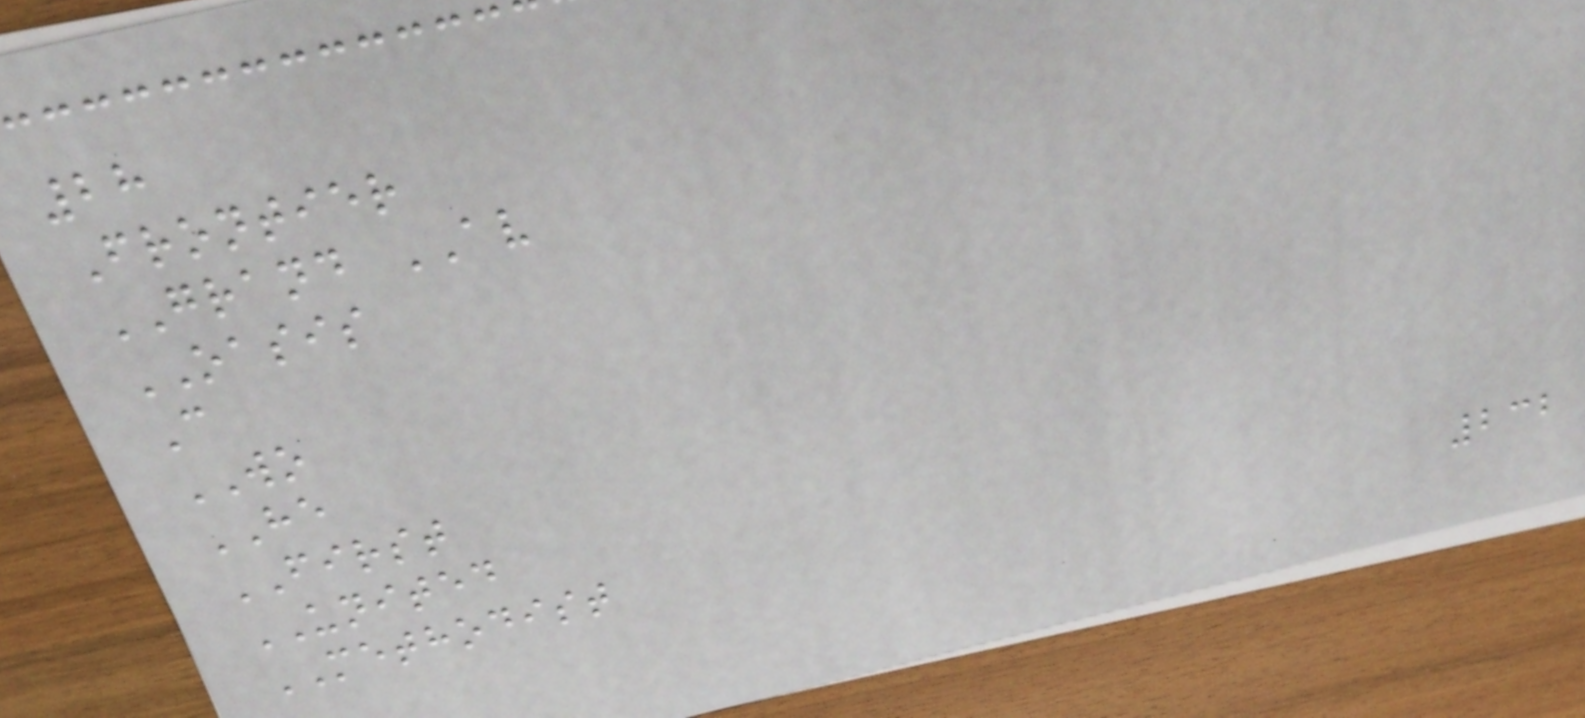28
Frontier
GRAND AV
OASIS
C
WO
HE
FIRST
UNITED
METHODIST
232
